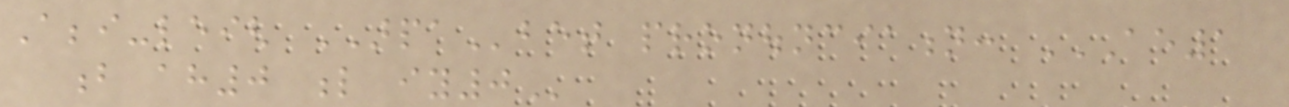Abbi-leigh ARPAbet pronounciation: AE1
B AH0 L IY0
